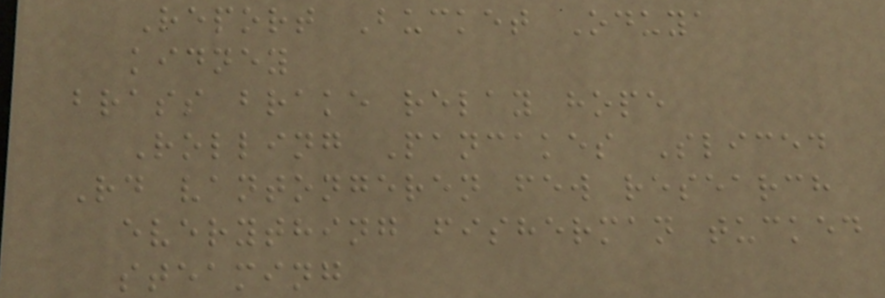Report Bucket Oduya
kidney
brass brake relay hope
Rolling Pancakes Sliced
Rd vantongeren few research
everything fisherman tucked
steaming
